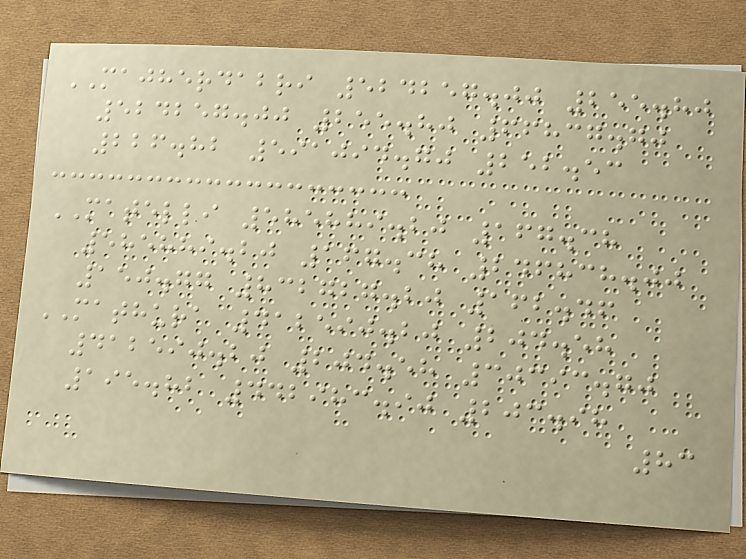MAJHERDABRI 524257.00 255.80
524257.00 255.80 66837.70
226.82 591094.70 252.53
MATELLI 585889.20 167.38
585889.20 167.38 246838.00
150.77 832727.20 162.46
MATHURA 412590.20 204.58
412590.20 204.58 30393.70
195.82 442983.90 203.98
83
